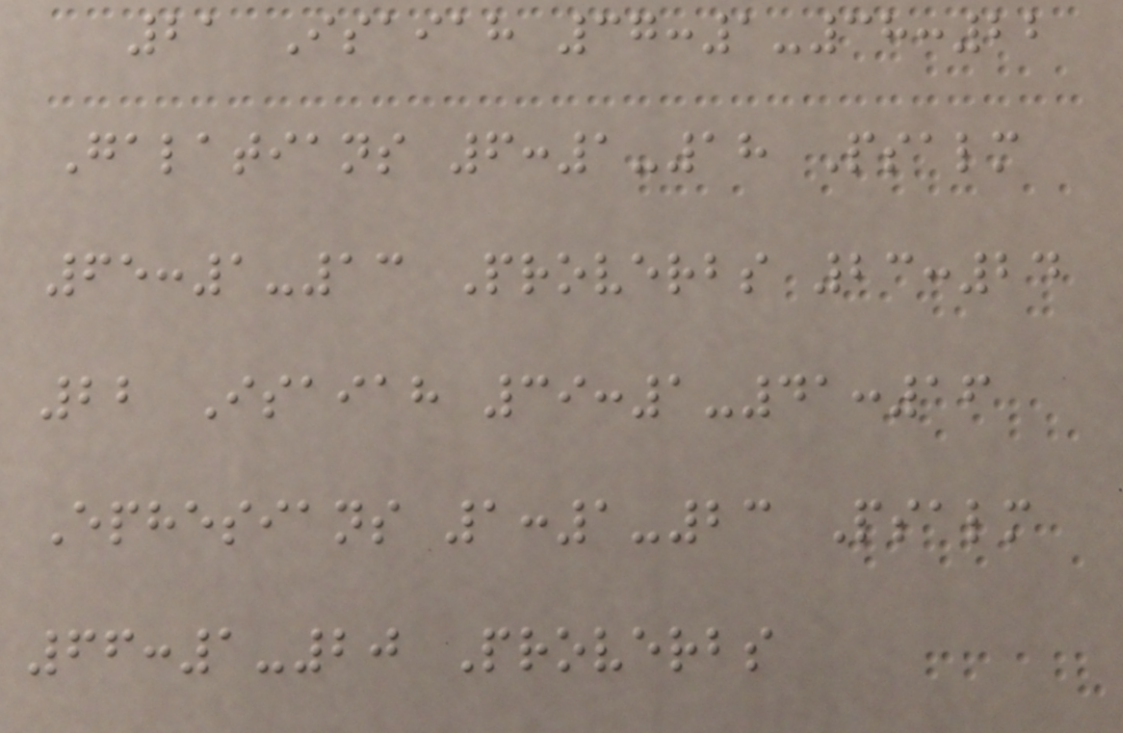21 Isaiah 37:1-38:22
Galatians 6:1-18 Psalm
65:1-13 Proverbs 23:24
22 Isaiah 39:1-41:16
Ephesians 1:1-23 Psalm
66:1-20 Proverbs
